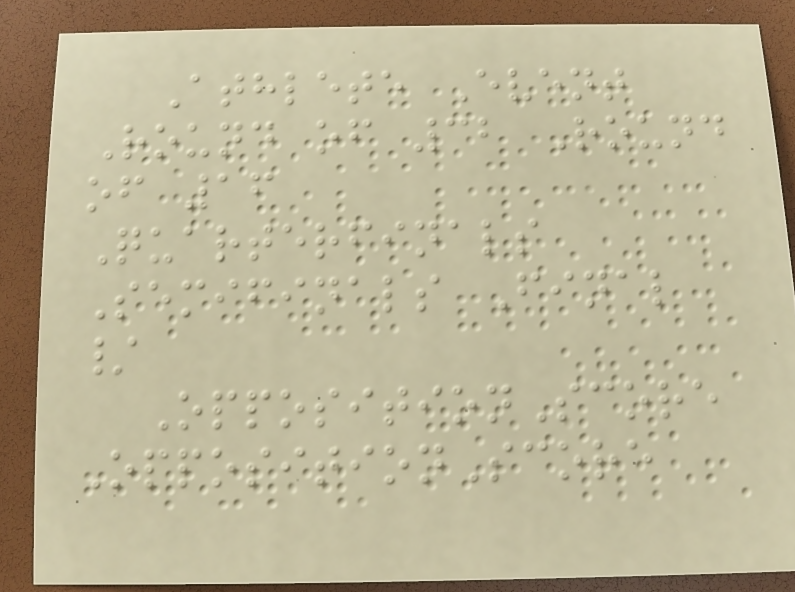Athlete Event
Round of 32 Round
of 16
Quarterfinals
Semifinals Final
/
OppositionScore
OppositionScore
